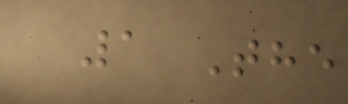1 The
